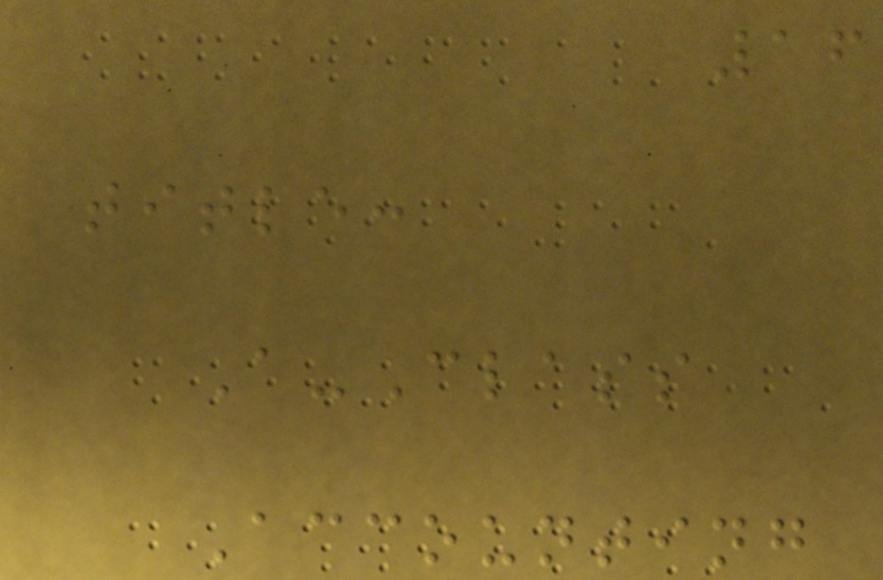16
title:
A-Class
Accounting
